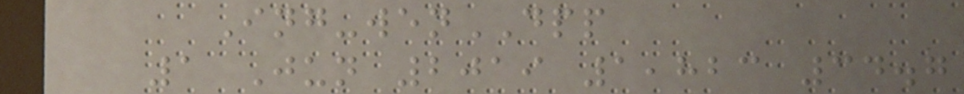Ing-wenDPP
1 Jun 2019 1,823 34.7
